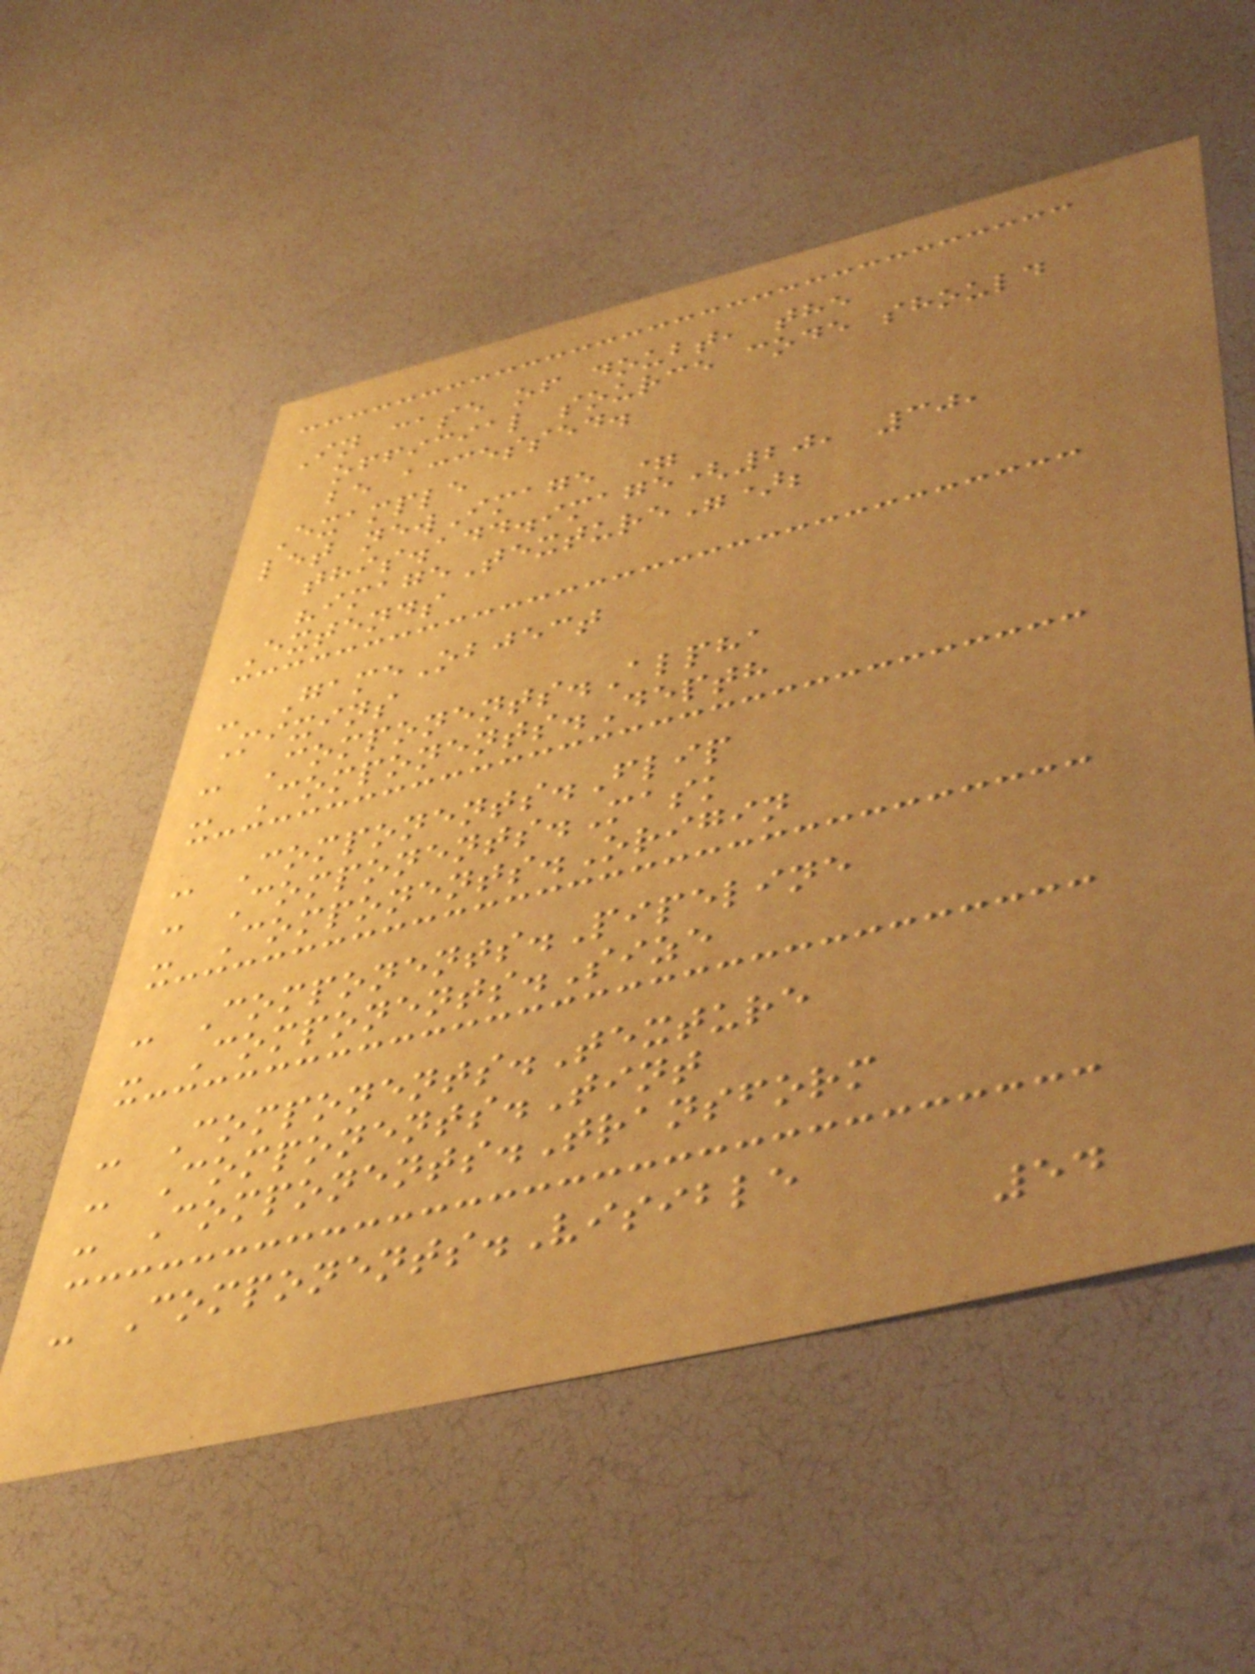In case of doubt, the
official source code should
be accessed.
Example
let newImage =
this.add.image(20, 30,
"imageTexture");
Extends
- GameObject
Mixins
- Components.Alpha
- Components.Depth
- Components.Flip
- Components.Mask
- Components.Origin
- Components.Pipeline
- Components.Size
- Components.Texture
- Components.Tint
- Components.Transform
- Components.Visible
54
